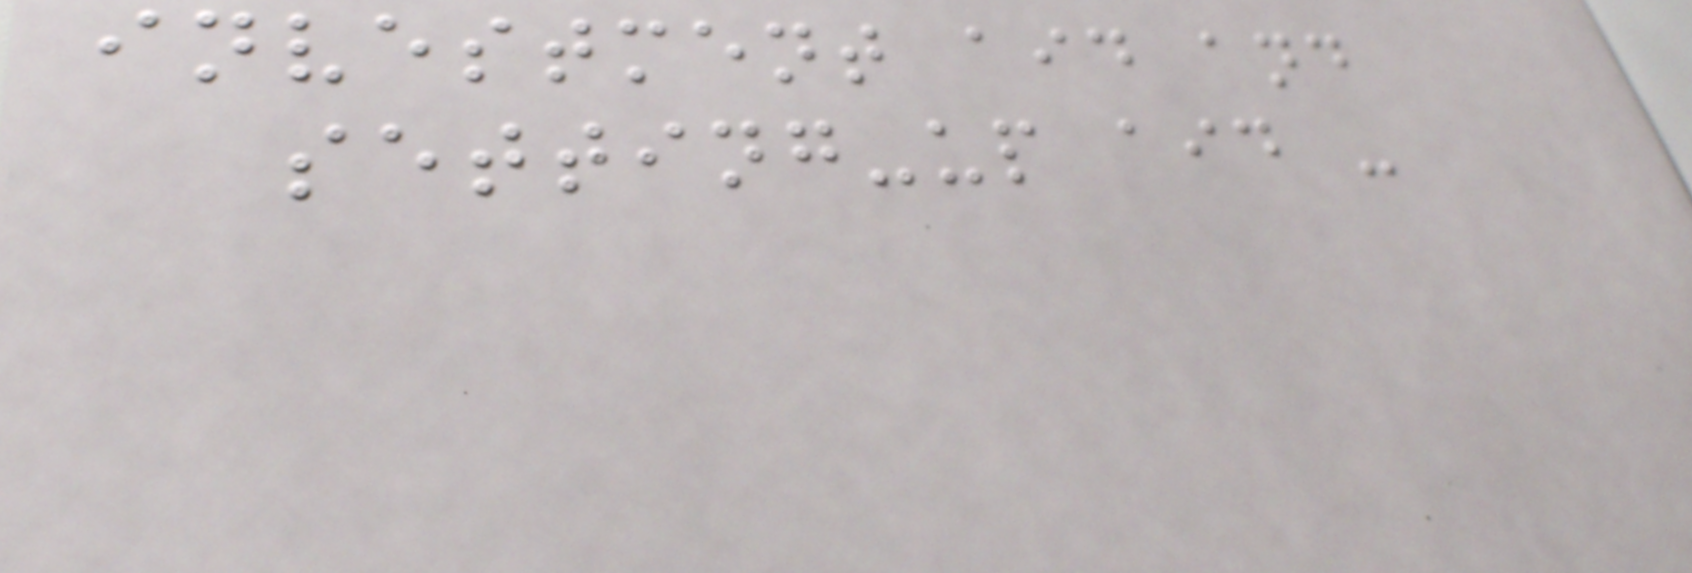investment aid and
setting-up aid -
